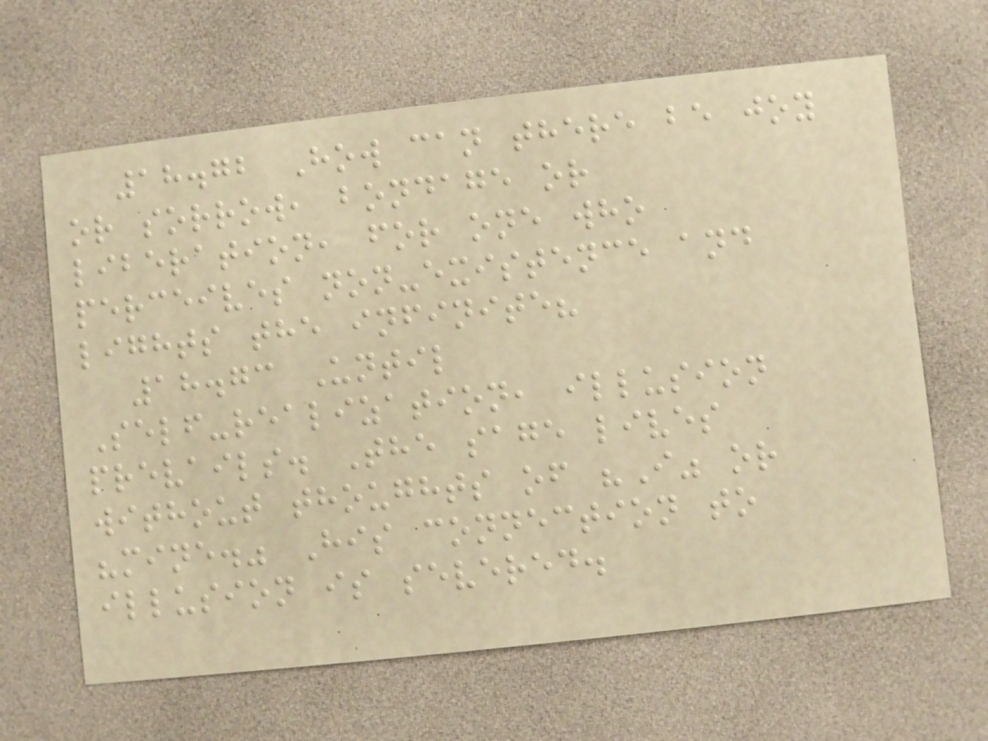18.72 How can there be joy
or sorrow, bondage or
liberation, for one who
perceives non-existence and
lights the infinite?
18.73 Until
Self-realization, illusion
prevails. The sage lives
without thoughts of "I" or
"mine." His connection to
illusion is severed.
